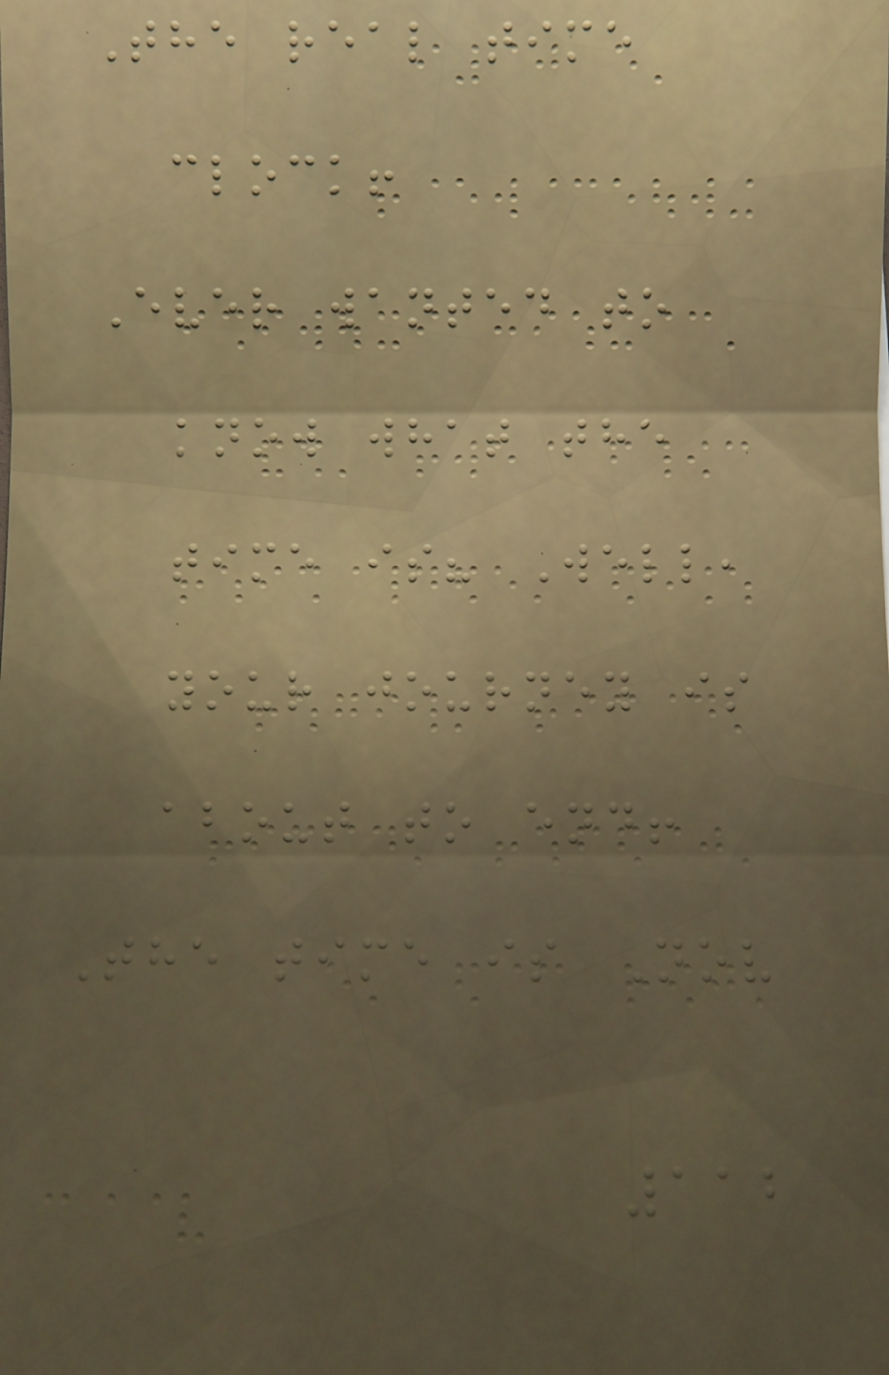The real time
clock!
Ever wanted to
know what the
time is? Well,
your journey is
about to end!
The time is Nov
112
